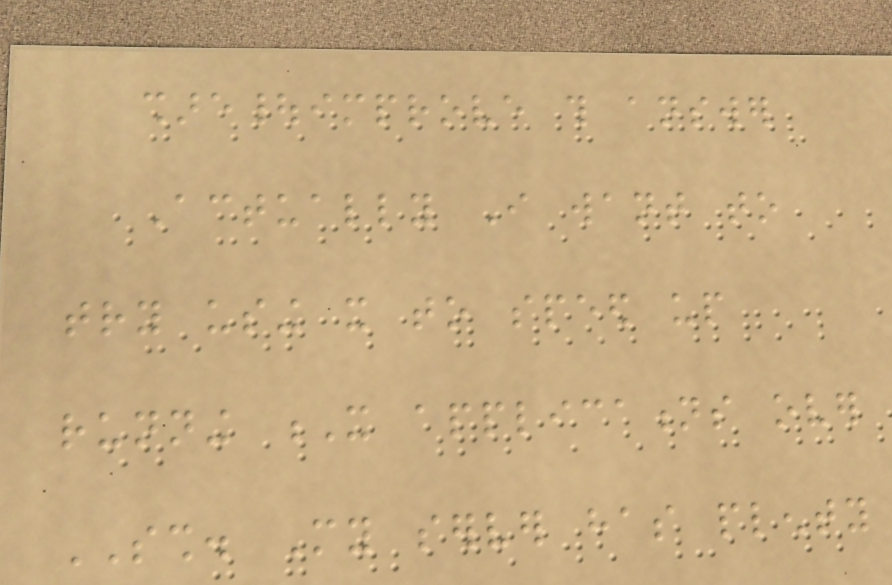share|improve this answer
Actually I want to
try using it to speed up
running X applications over
SSH. My server has plenty
